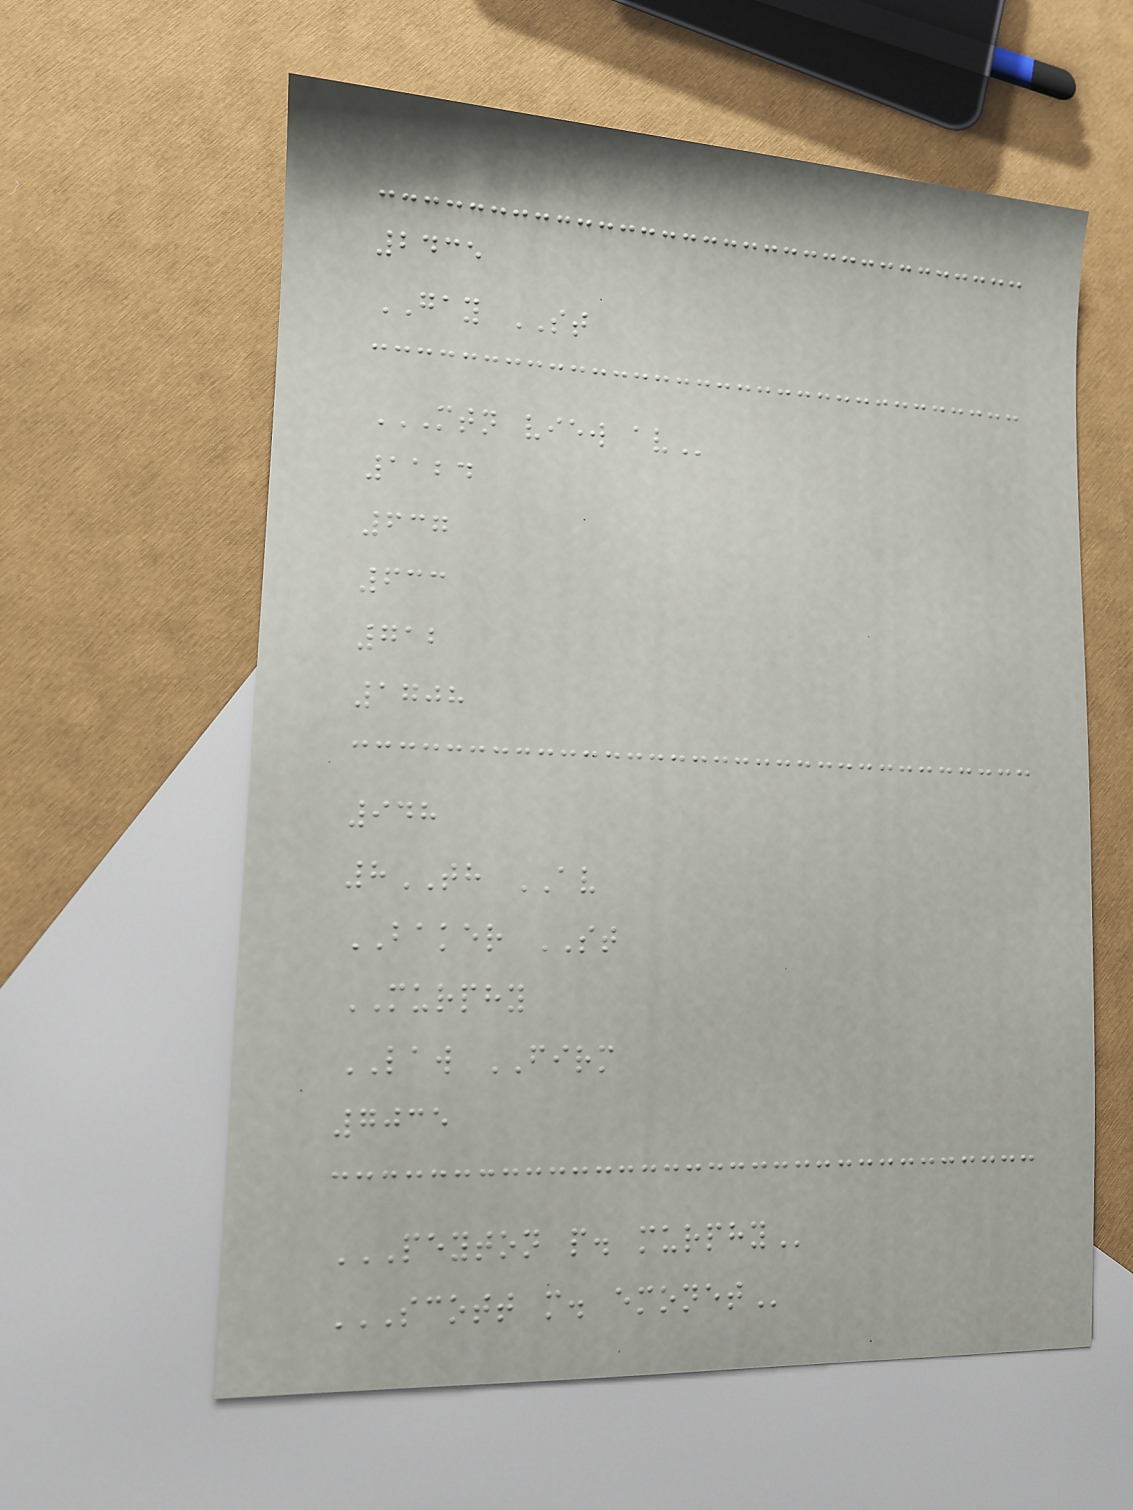2435
GAY ST
MTN VIEW AV
1124
637
633
712
1708
948
8TH AV
BAKER ST
MURPHY
LAW FIRM
7035
PEYTON P. MURPHY
SCOTT M. EMONET
